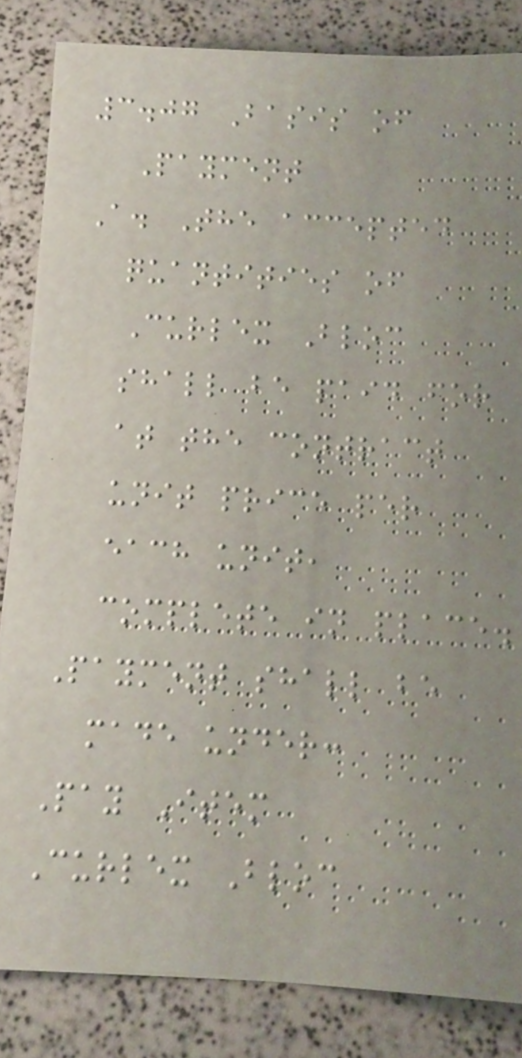3.07 Basis of
Payment
A. The accepted
quantities of
Curlex Bloc
shall be paid for
at the contract
unit price per
each unit,
complete in place.
Payment shall be
made under:
Pay Item
Curlex Bloc
